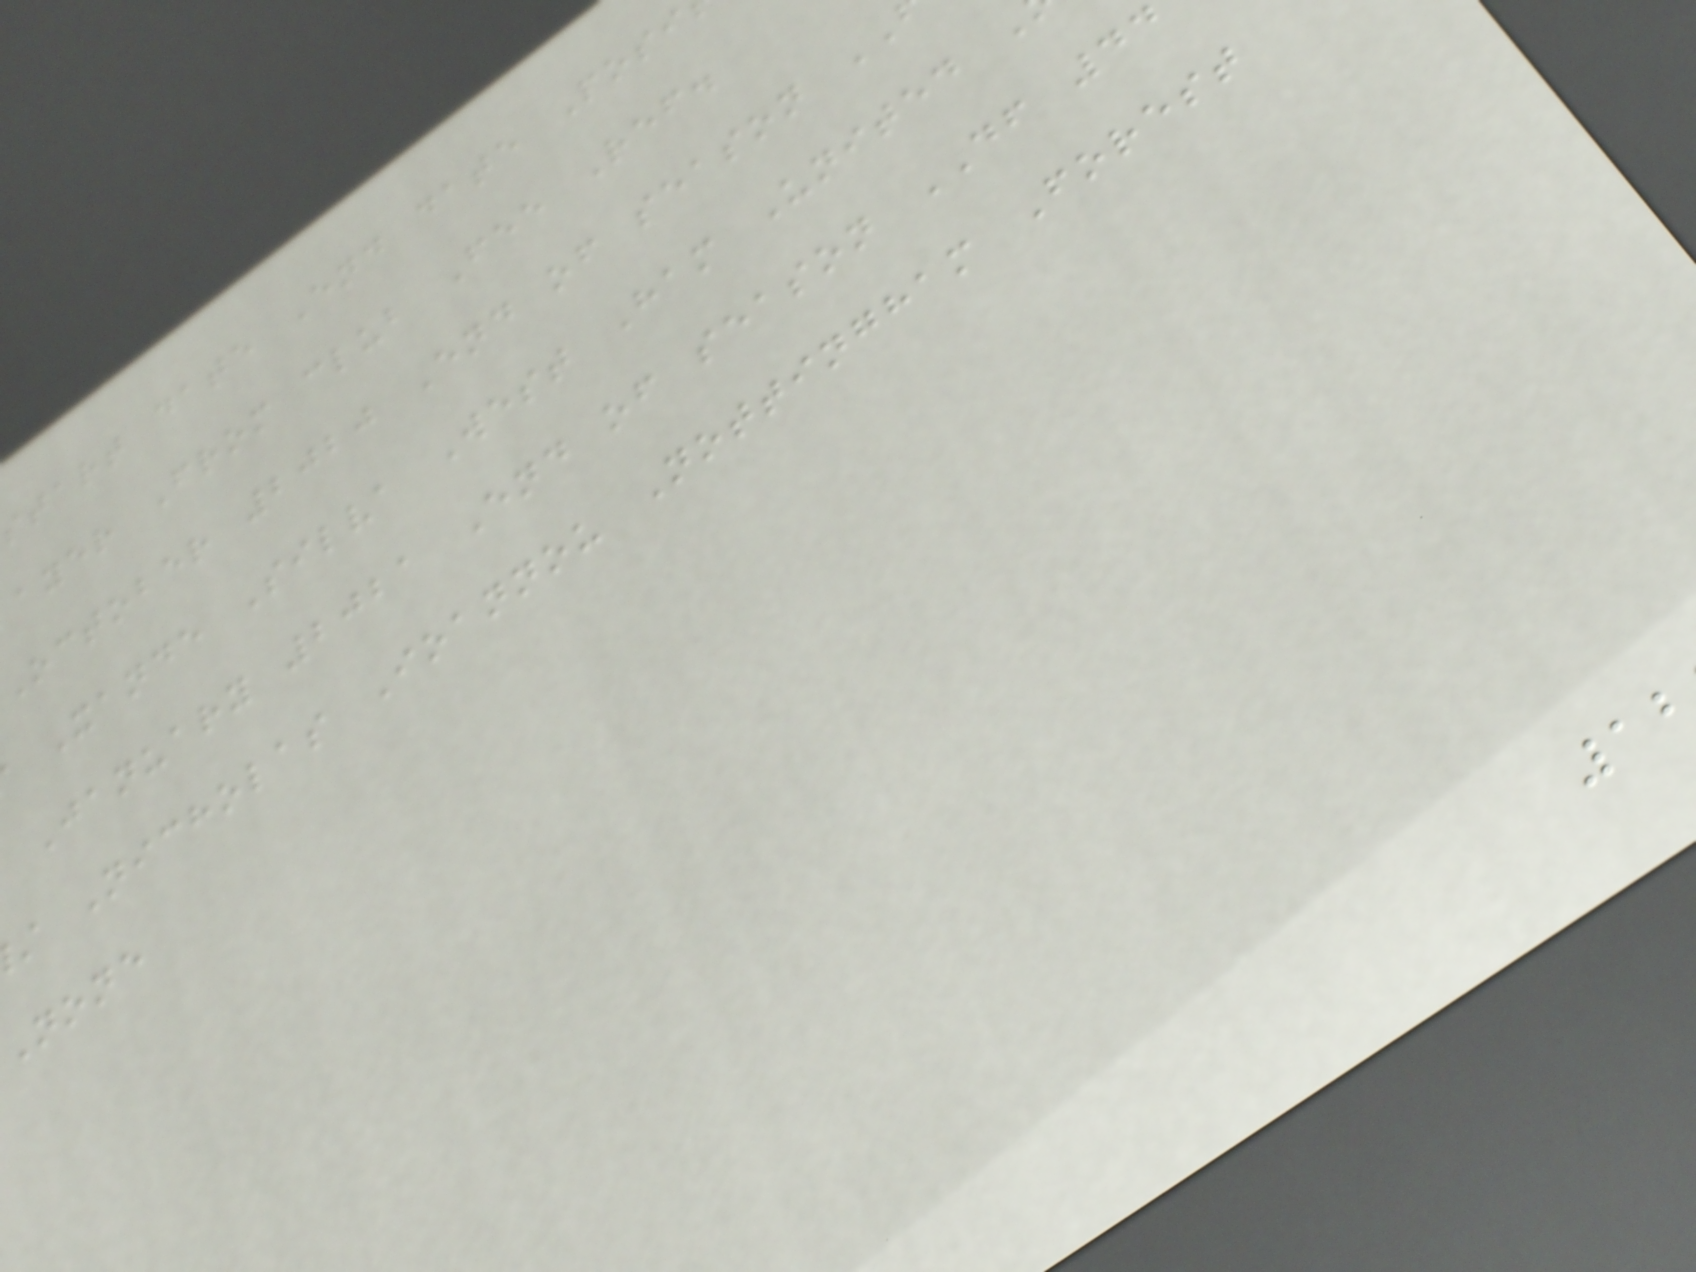start date End date Posi
ayer From club Fee Ref.
October 2020 End of season
Xande Silva West Ham United
January 2021 End of season DF 44
Nicholas Ioannou Nottingham Forest
None
